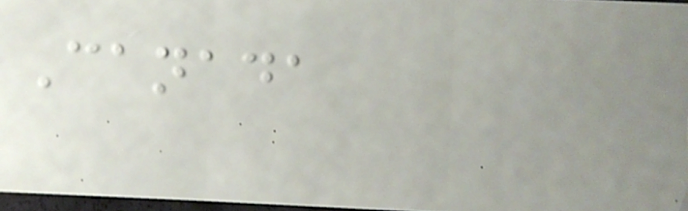Canada
